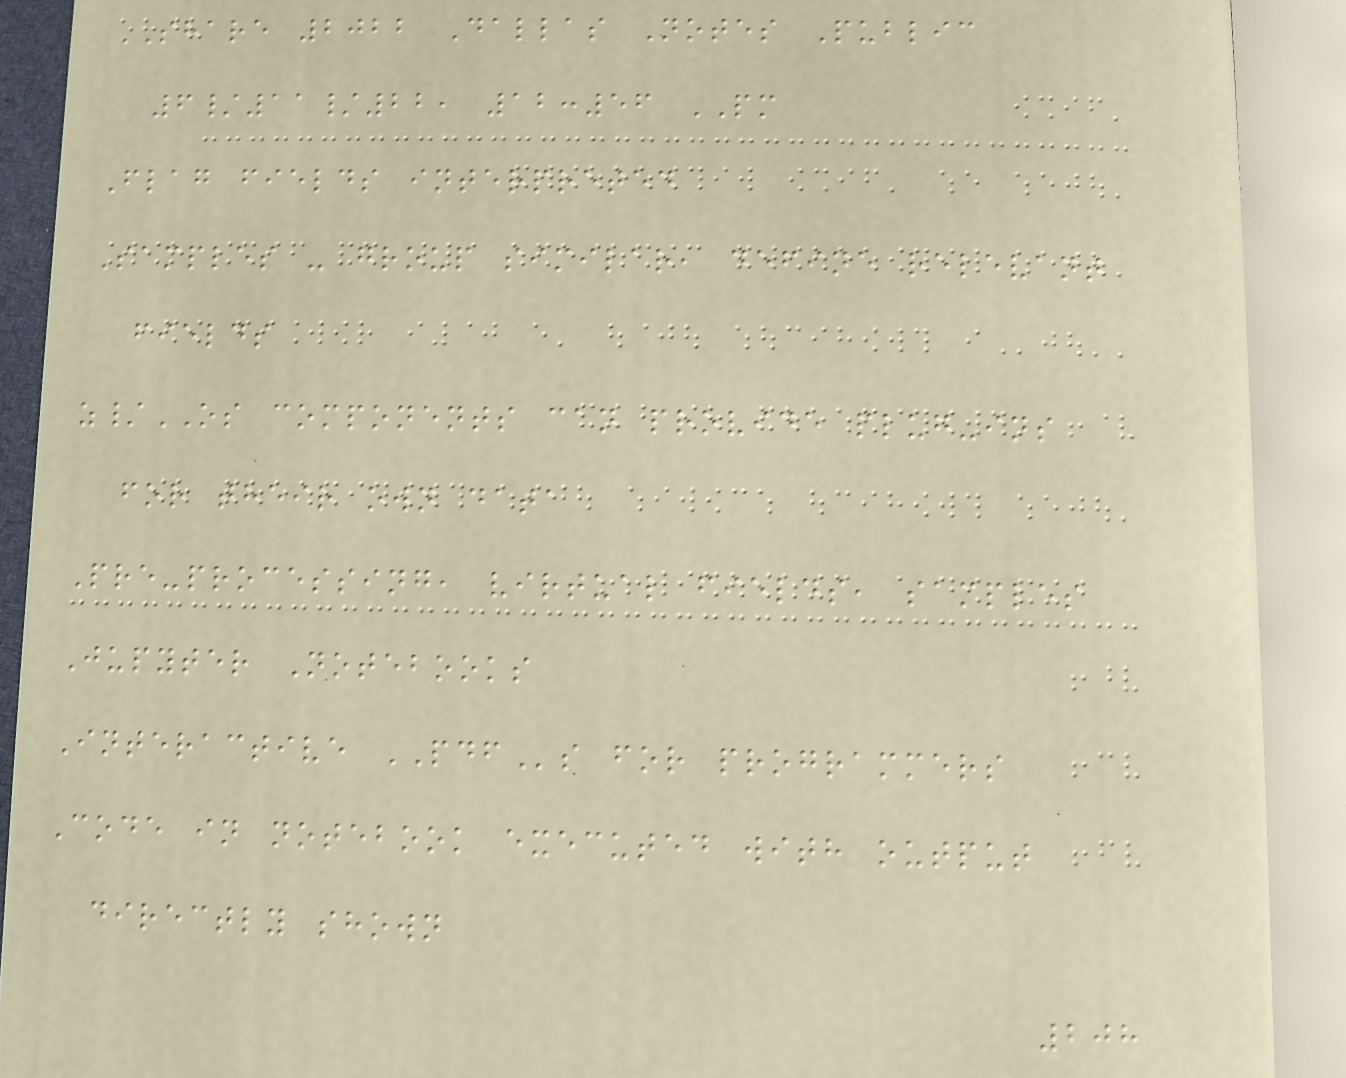SHARE 2022 Dallas Notes Public
6/11/22, 12:56 PM
Flag fields interpreted
Samples - group similar, define relevant
fields
z/OS components can provide plug-ins
for their own data
Pre-processing, virtual fields, samples
Jupyter Notebooks
Interactive PDFs for programmers
Code in notebook executed with output
directly shown
208
